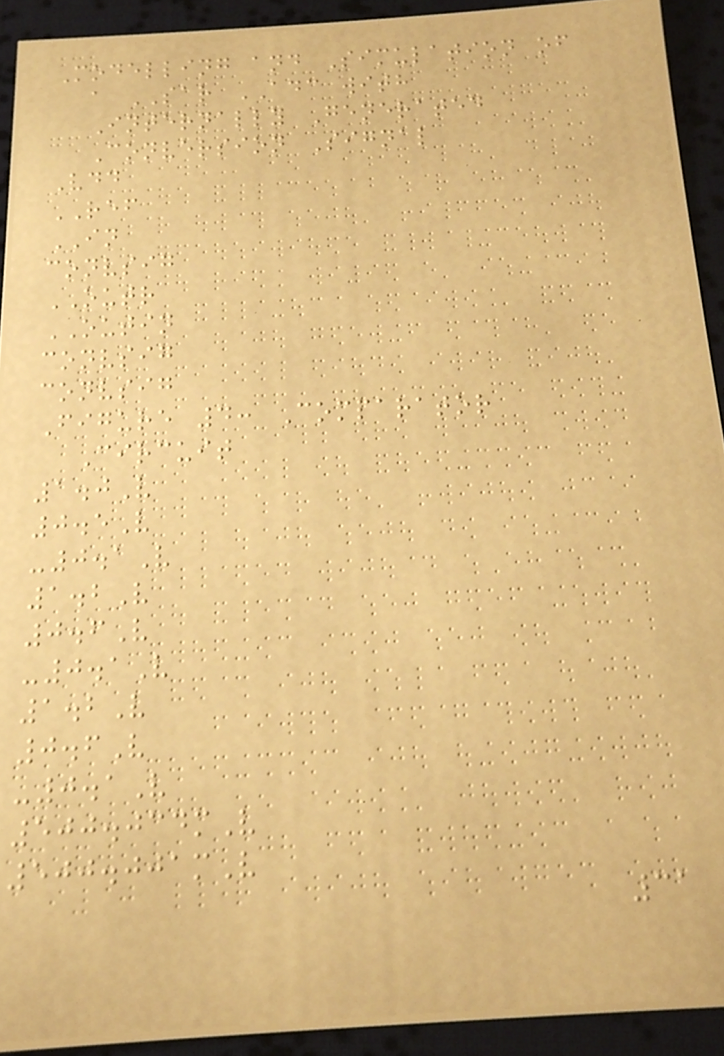Modelling and Simulation of
a SAR ADC with
Internally Generated
Conversion Signal
Vdd
REF
IN
convsig
OUTR
OUTIN
convsig
convsig
Figure 4: Comparator
Circuit
1.0V
0.5V
-0.1V
1.2V
0.6V
-0.1V
1.2V
0.6V
-0.1V
500.034mV
500.001mV
31
